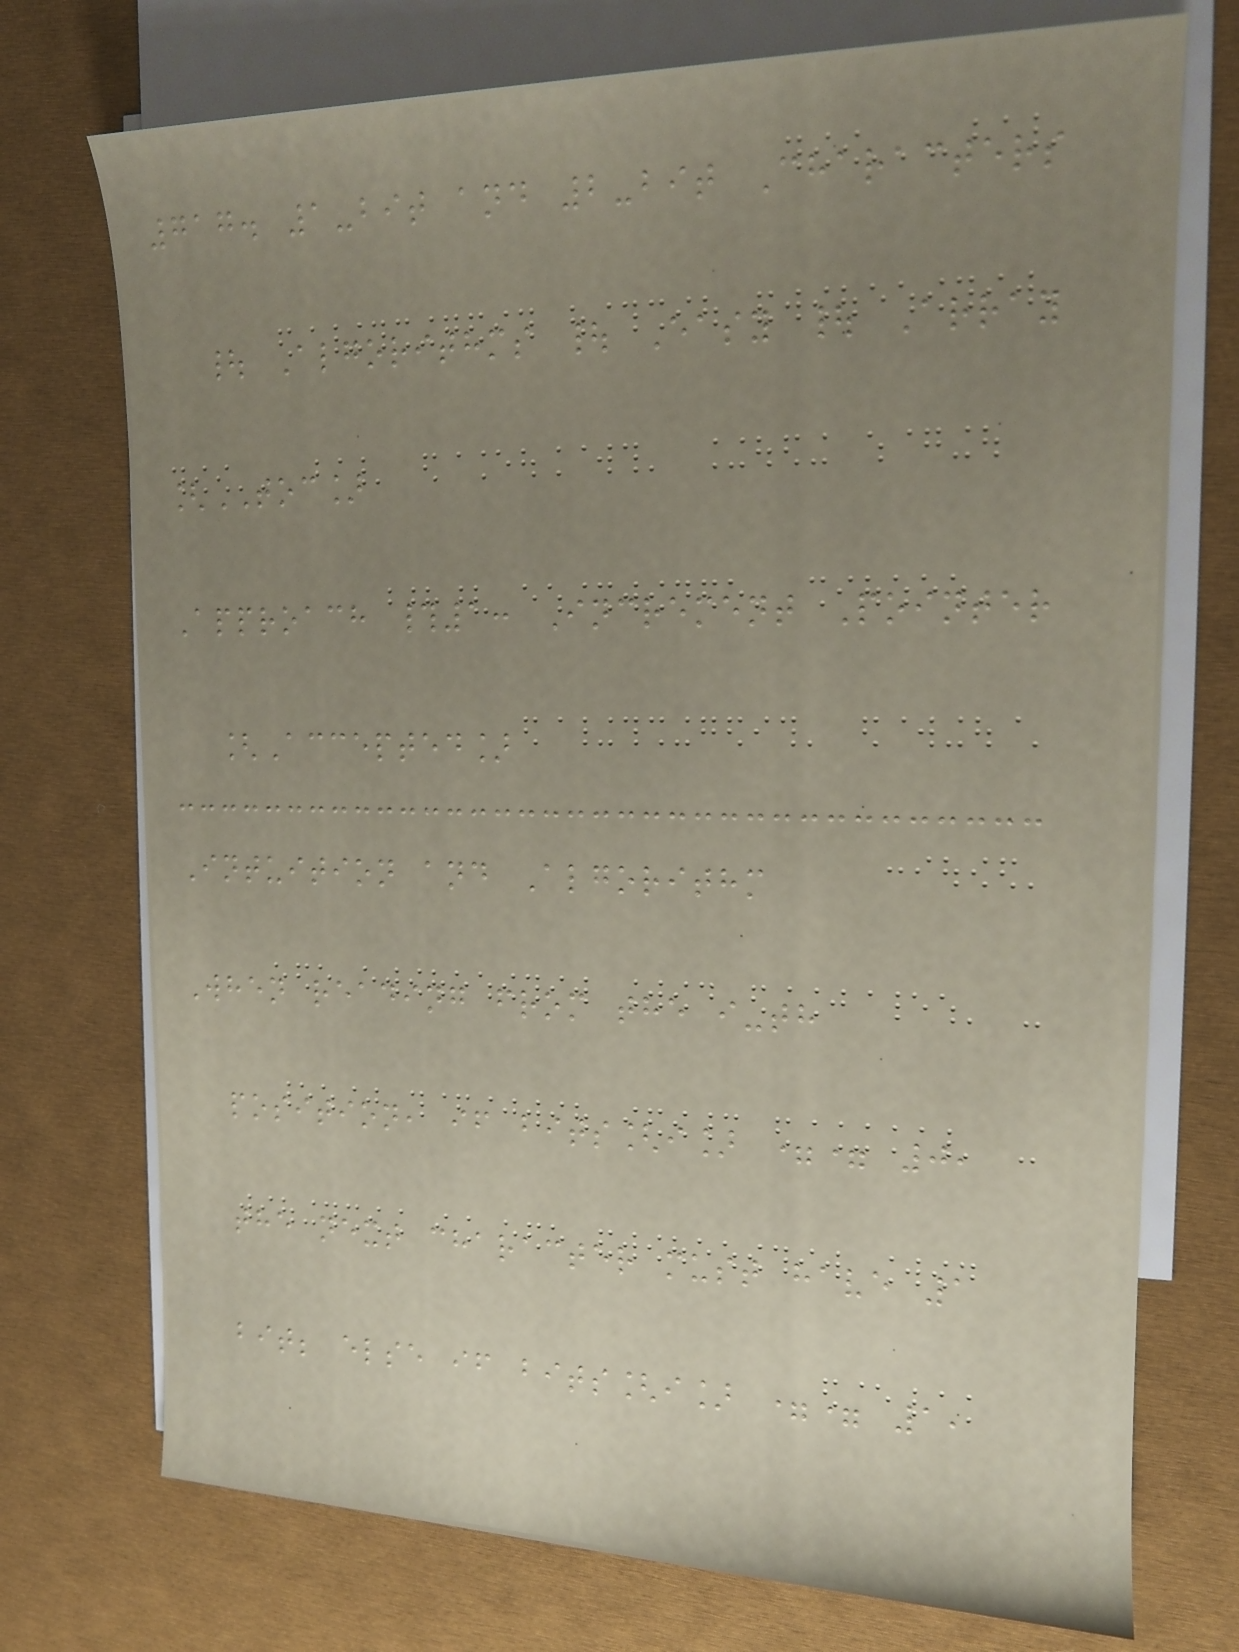717. 1-bit and 2-bit Characters
| Algorithms | Easy | Array
[TOC]
Approach #1: Increment Pointer
[Accepted]
Intuition and Algorithm
When reading from the i-th
position, if bits[i] == 0,
the next character must have 1
bit; else if bits[i] == 1,
